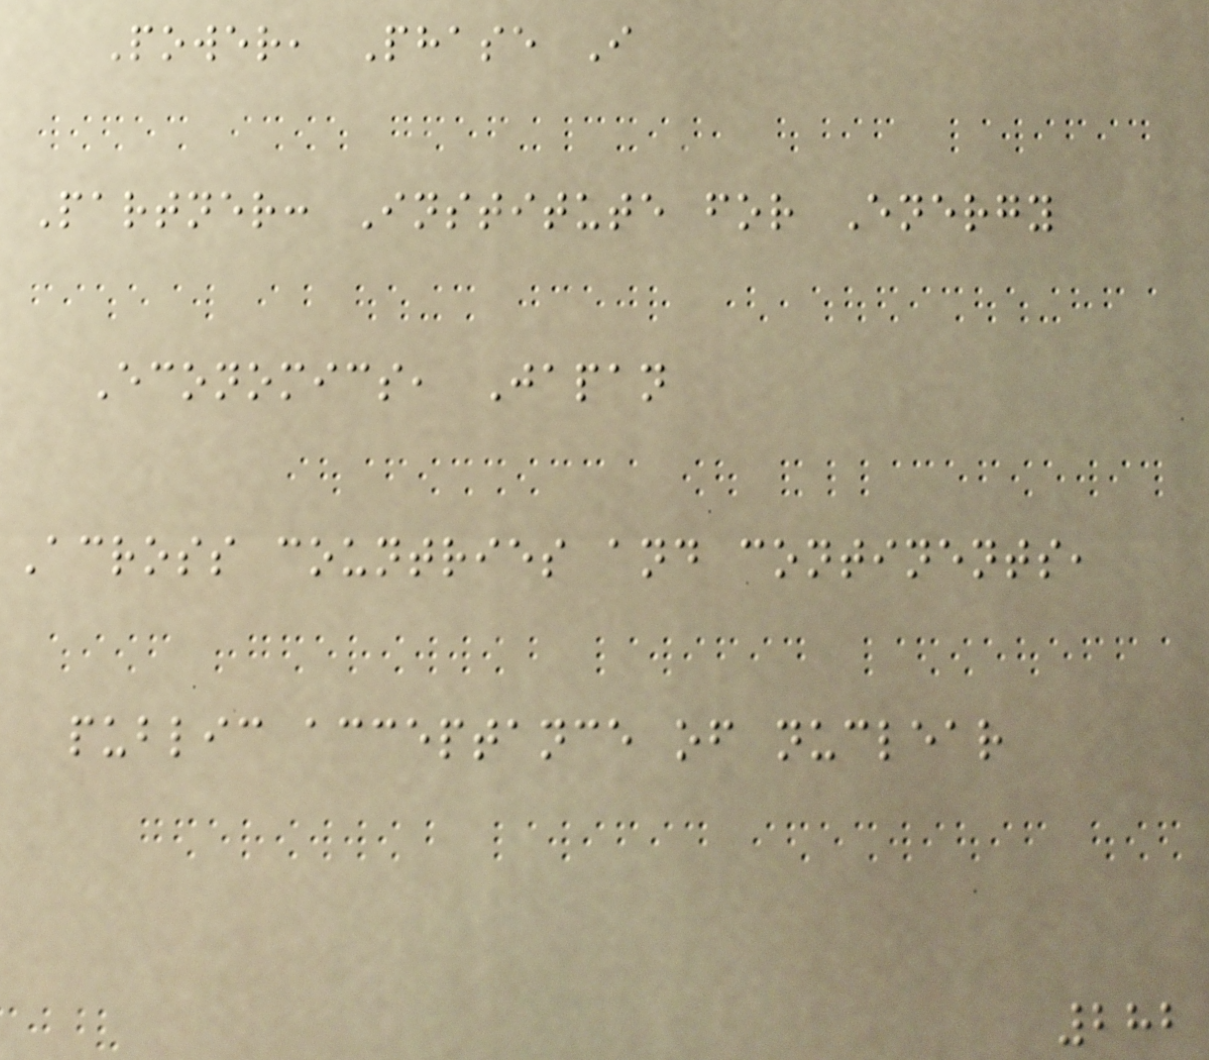Power, Phase I
Partner: Institute for Energy
Economics, Japan
Across countries and continents,
public acceptance of nuclear
282
